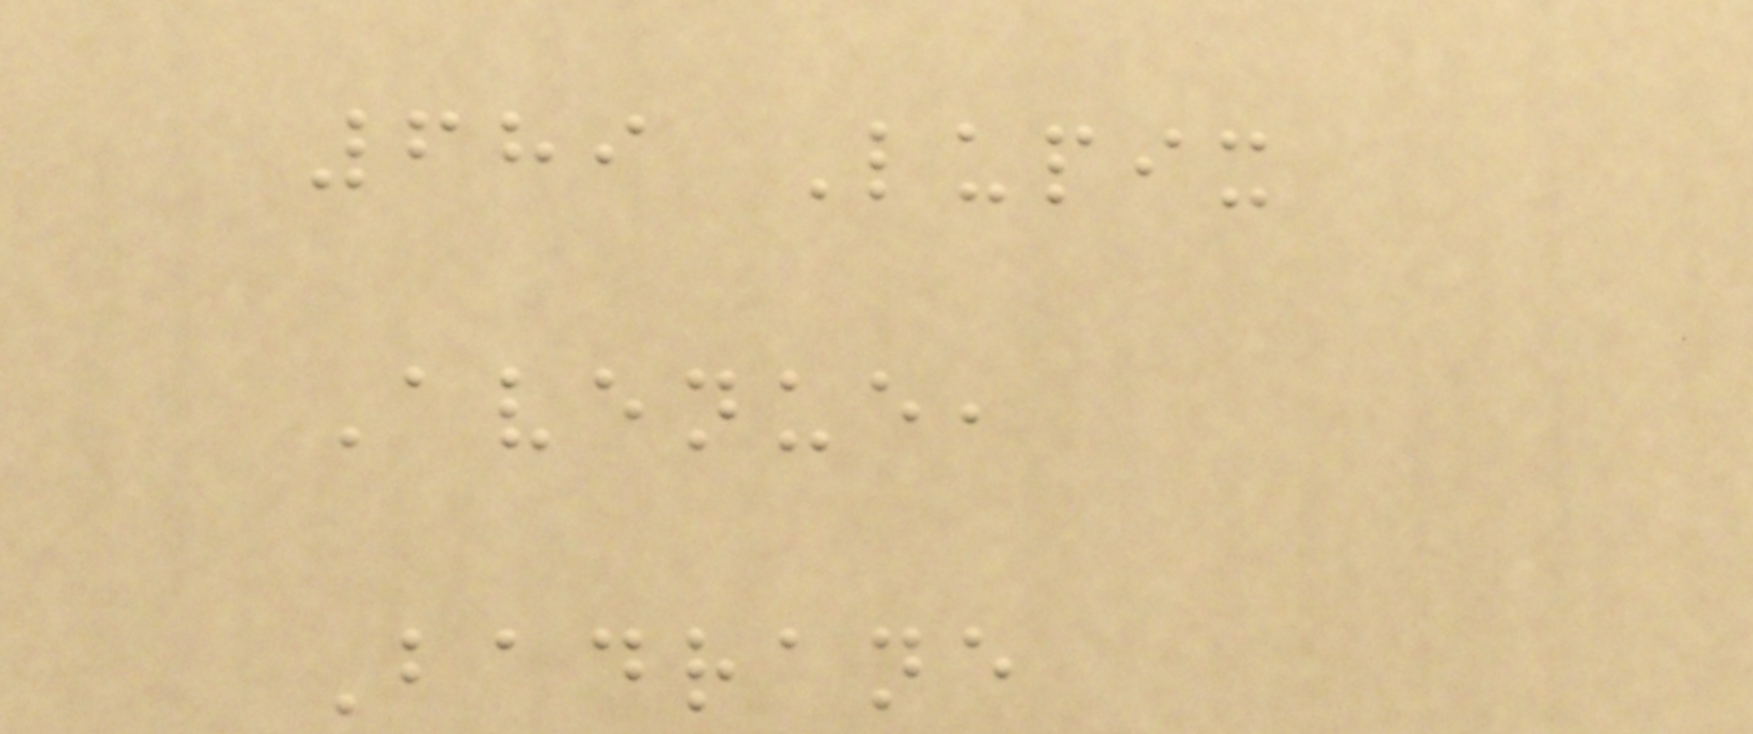689 Lupix
Avenue,
Badrane
